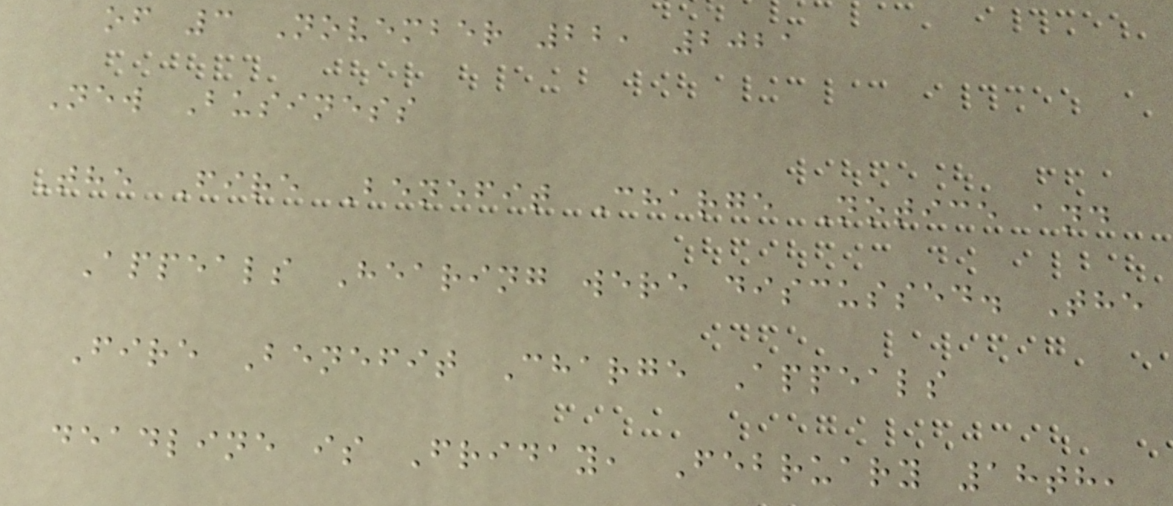of 3 November 22, 2021
New Business
The Fire Benefit Charge Notice and
Appeals Hearing were discussed. The
Fire Benefit Charge Appeals
deadline is Friday, February 18th,
